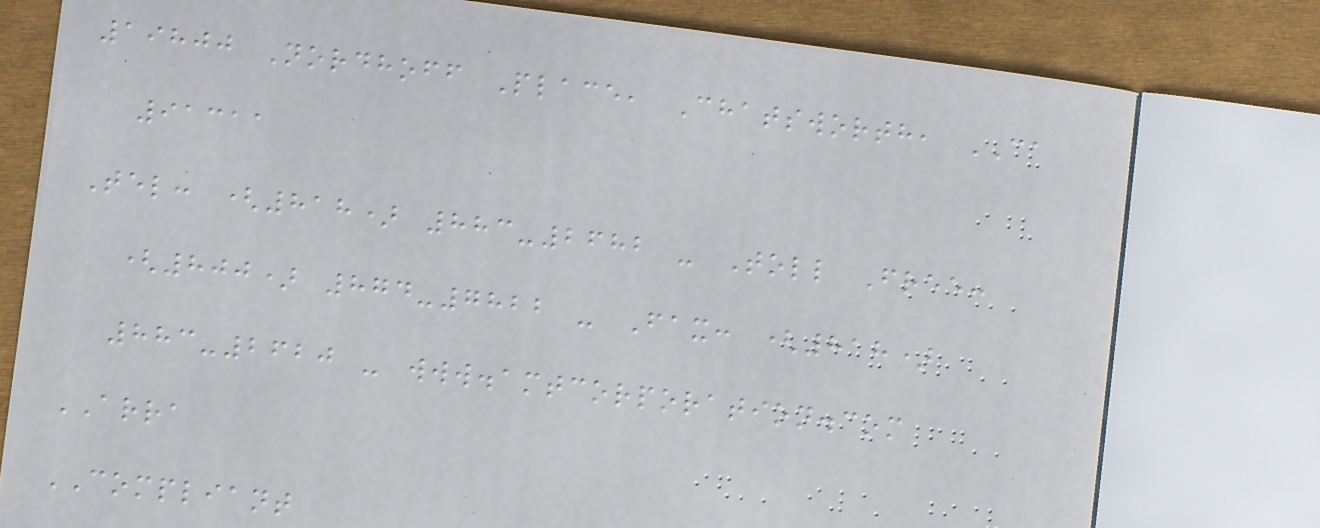19800 Nordhoff Place, Chatsworth, CA
91311
Tel: (818) 883-2682 - Toll Free:
(800) 874-7822 - Fax: (818)
883-2620 - www.amtcorporation.com
ARRA
COMPLIANT
